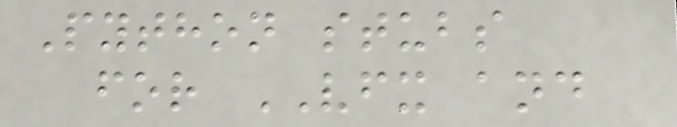Python stubs
for VFX and
